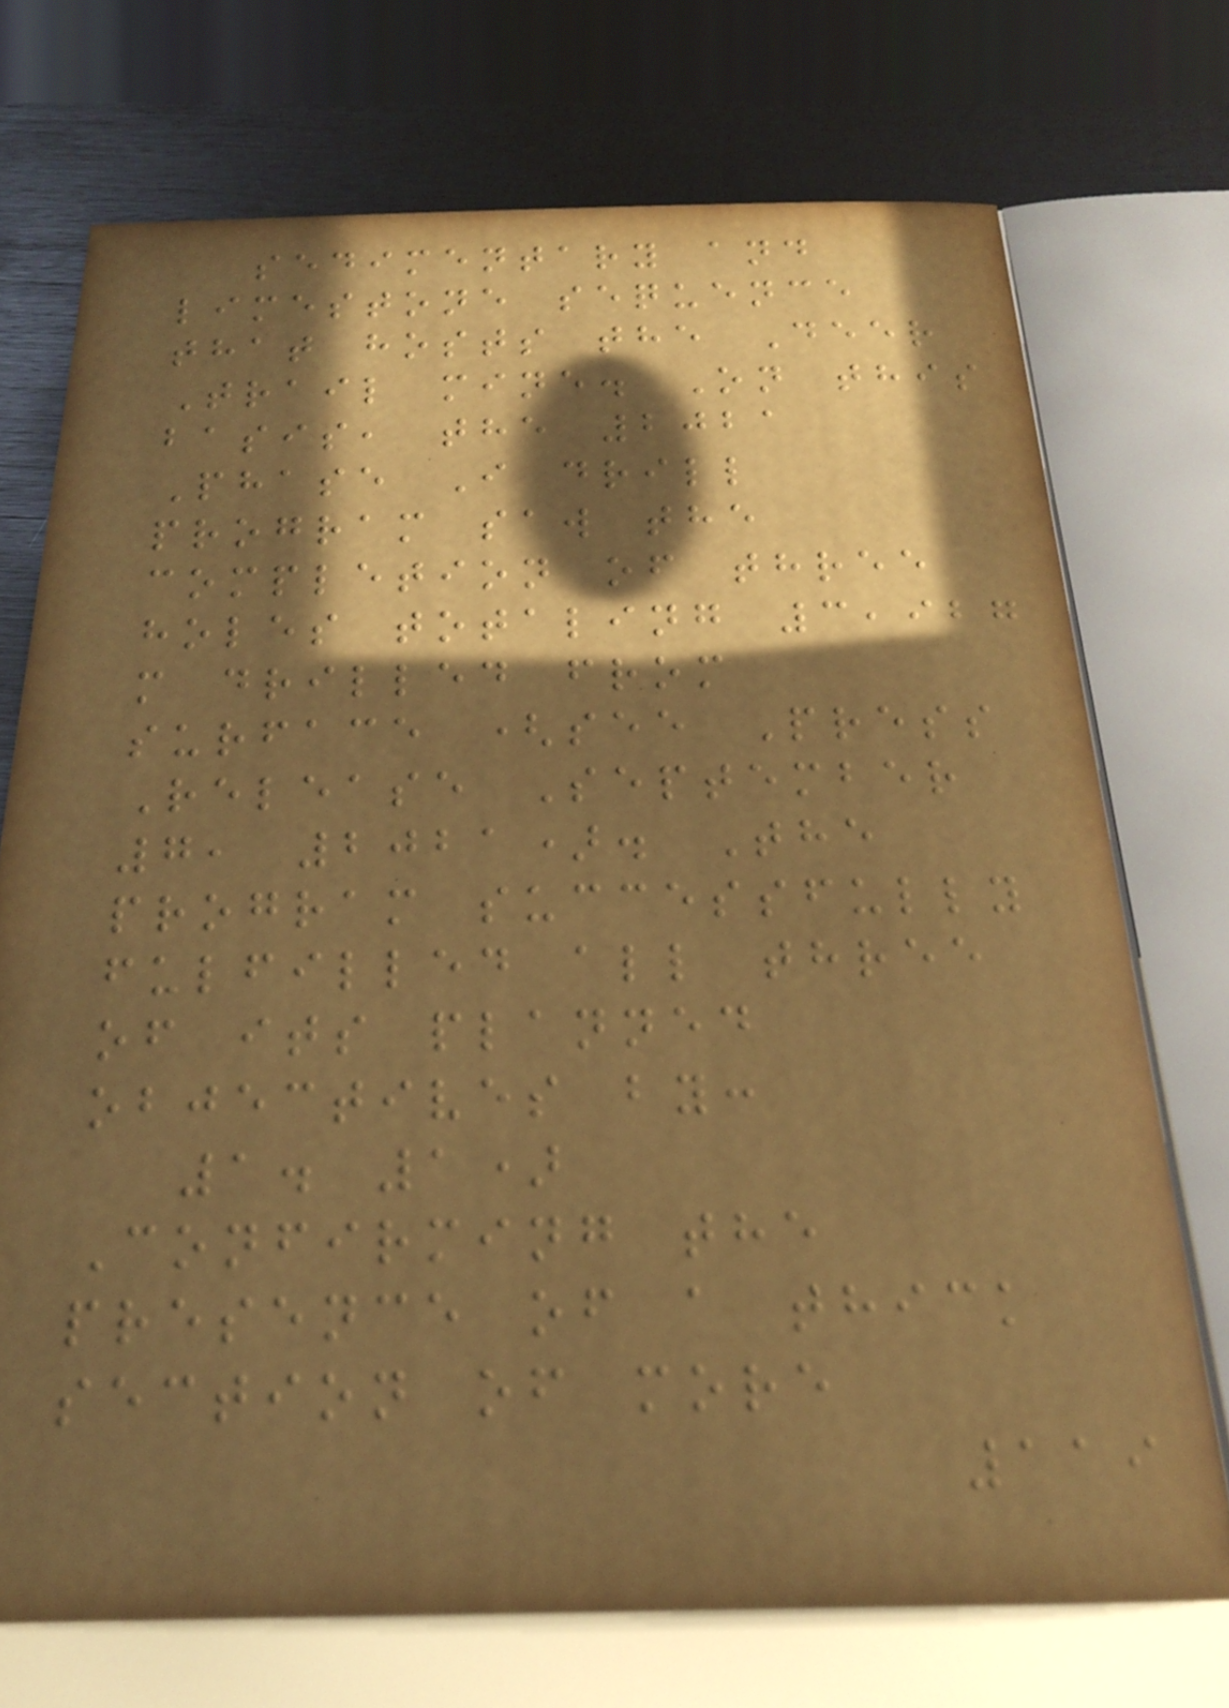sedimentary and
limestone sequence
that hosts the Deer
Trail mine. On this
basis, the 2021
Phase I drill
program saw the
completion of three
holes totaling 3,927
m drilled from
surface (see Press
Release September
7, 2021). The
program successfully
fulfilled all three
of its planned
objectives by:
1. 1)
Confirming the
presence of a thick
section of more
119
